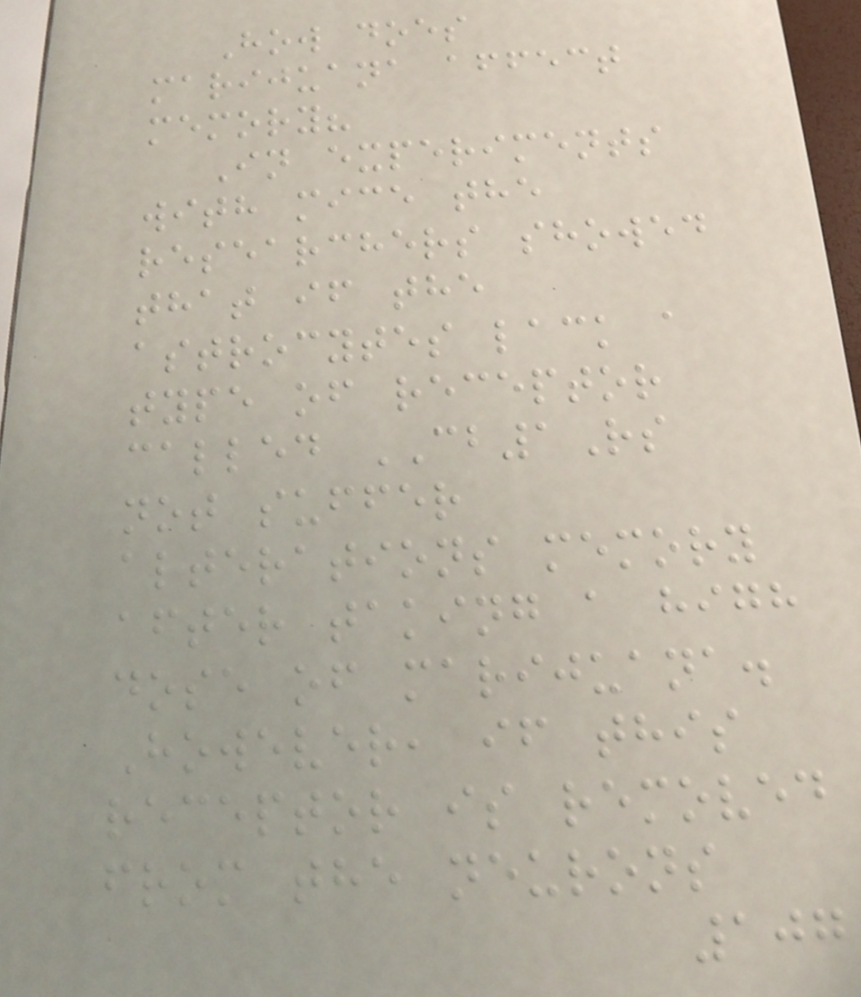How does
marijuana affect
memory?
In experiments
with mice the
researchers showed
that if the
astrocytes lack a
type of receptor
called CB1Rs
not suffer
alterations memory
after taking a high
dose of marijuana.
However, if this
receptor is removed
from the neurons
107
